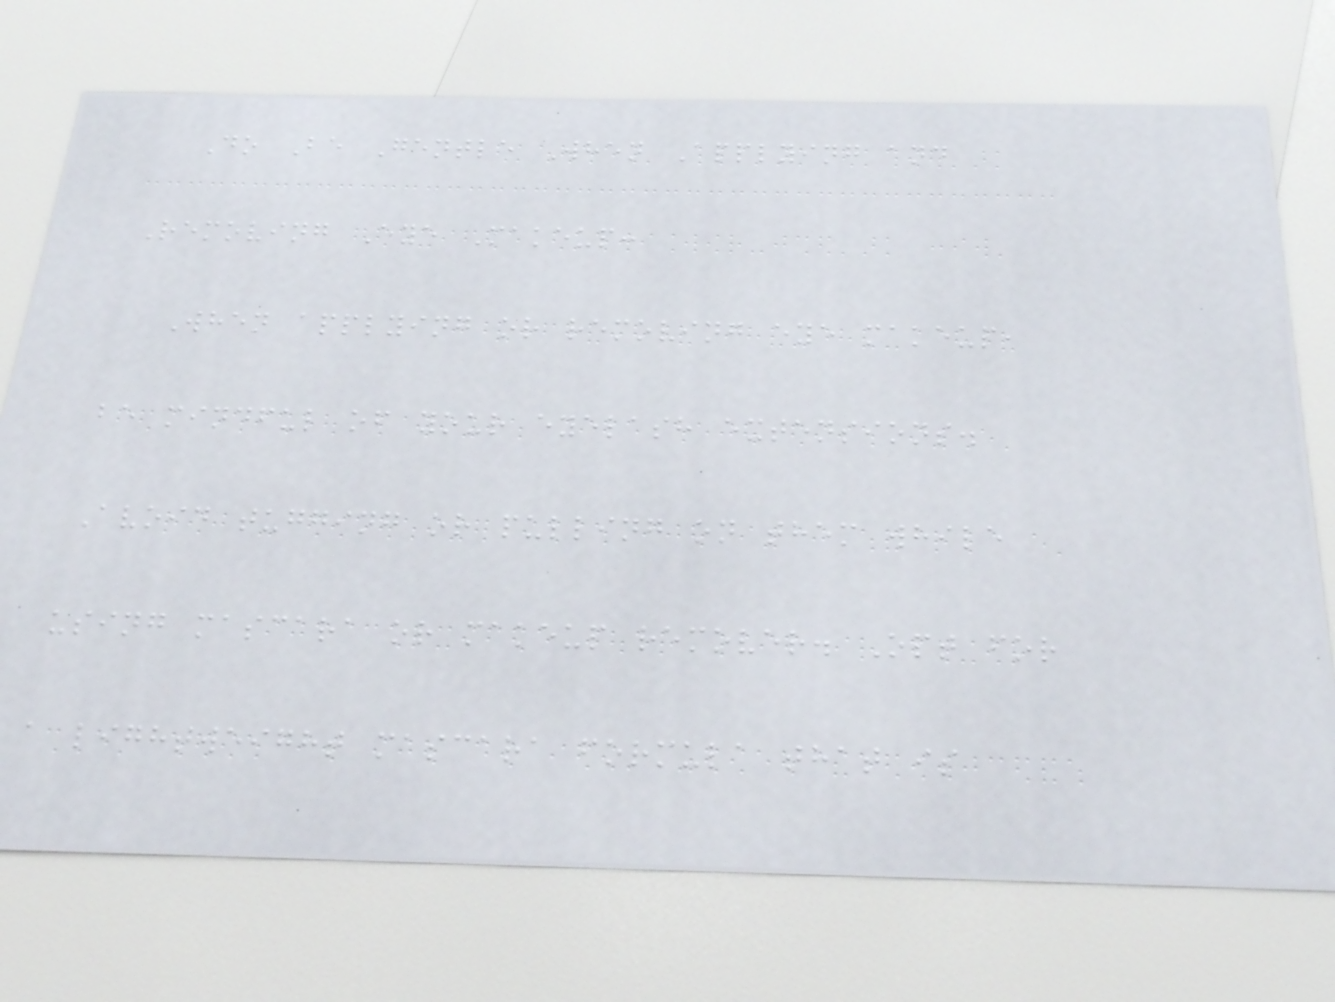Do Be Gentle When Applying and
Removing Eye Makeup:
When applying or removing eye makeup,
be mindful of your eyelash extensions.
Avoid tugging or pulling on them while
using mascara or makeup remover. Opt for
a lightweight mascara formula that is
